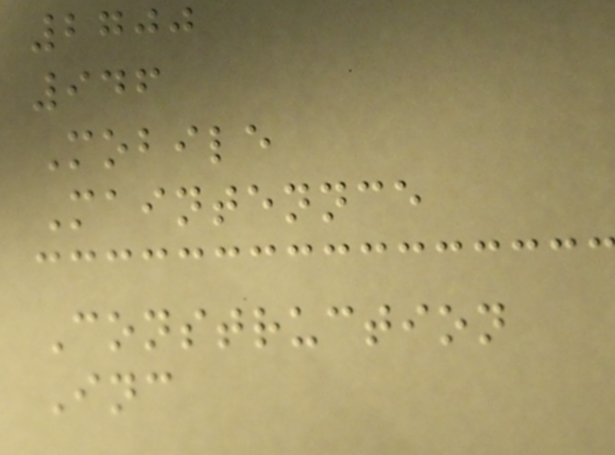2700
946
Mobile
Maintennce
Construction
Inc
